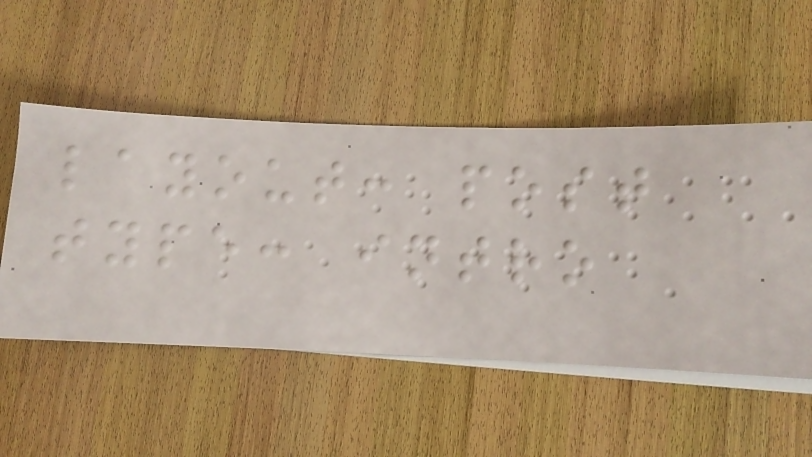layout: post
type: intro
